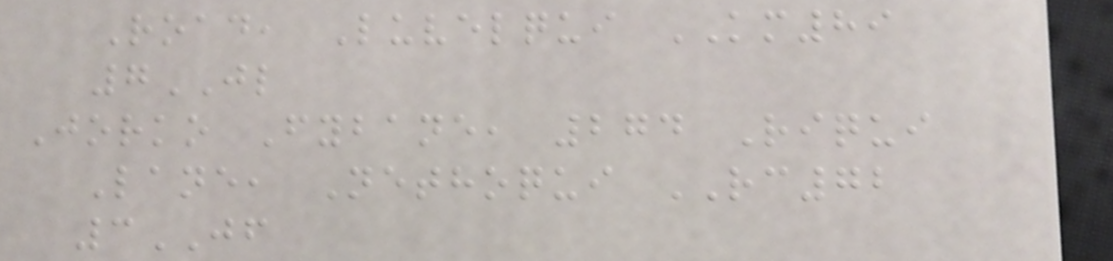Road, Luvelqui KM89
7JL
Jorko Fybane, 274 Riqui
Lane, Nethoqui RC72
3JF
